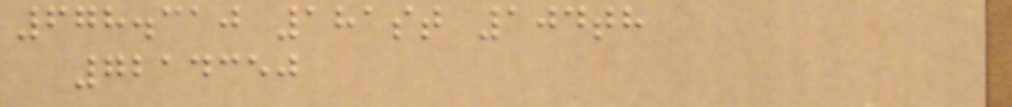678.310 181st 104th
7214350
